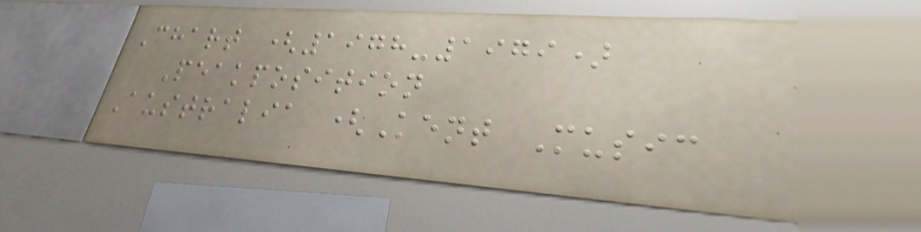Chart (1978-1979)
Peakposition
Australia (Kent Music
